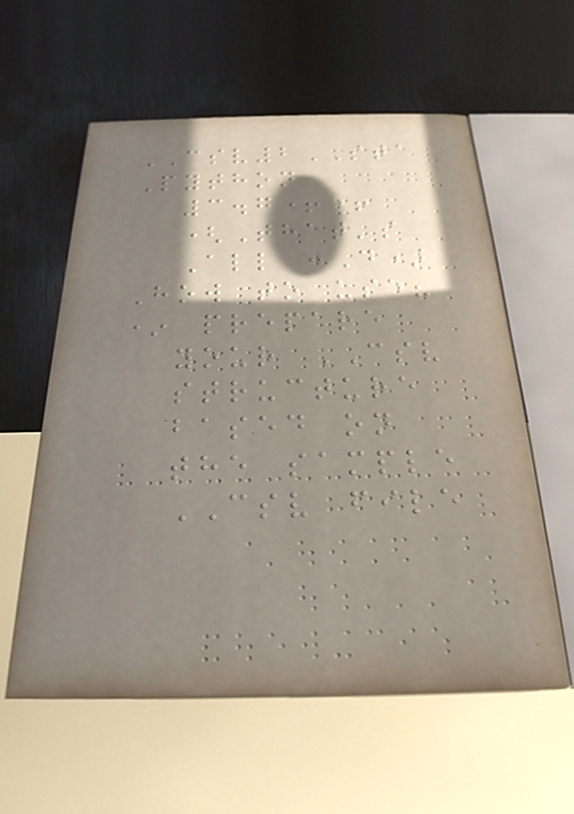CSV2STA
Python
3.7++
(That's
All :D)
How to use?
* prepare
your CSV
structure
based on
the sample
CSV file
